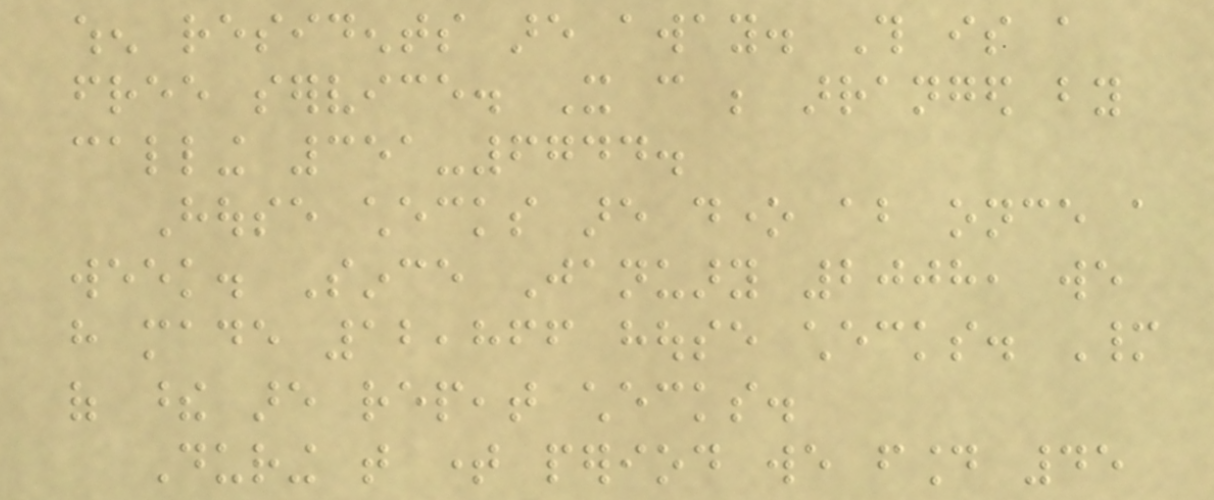when residents are away. This is a
free service. It can be arranged by
calling 351-6744.
House checks are done about once a
week. Since January 2008, we
have made 12,866 house checks. Many
of these are repeat checks.
During that time period we found 45
